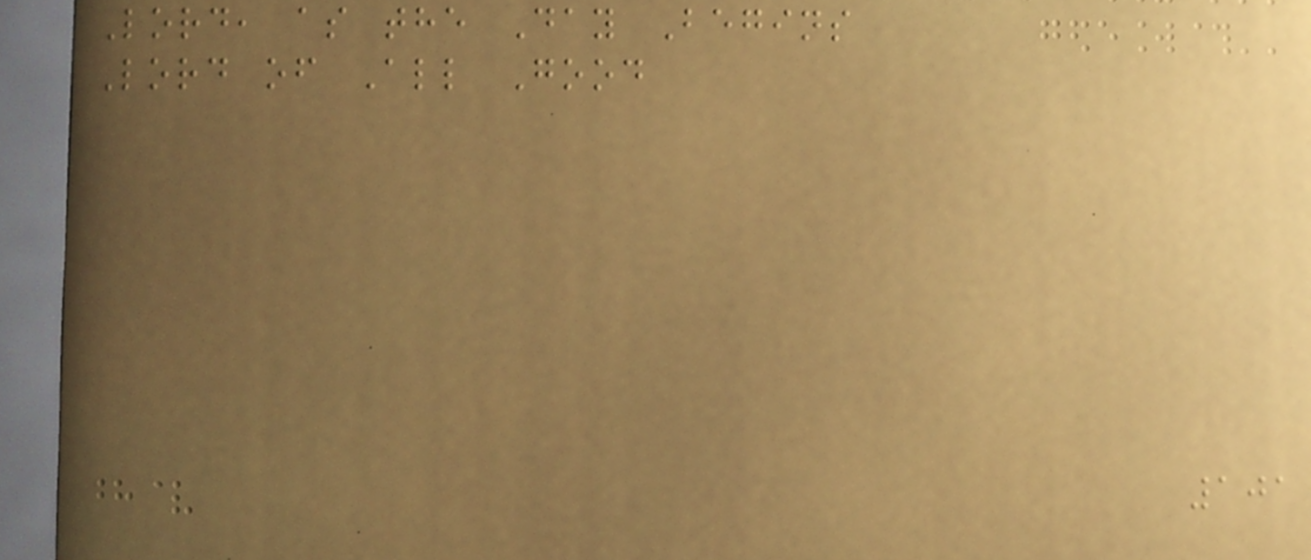Lord, as the Day Begins
Lord of All Good
101
